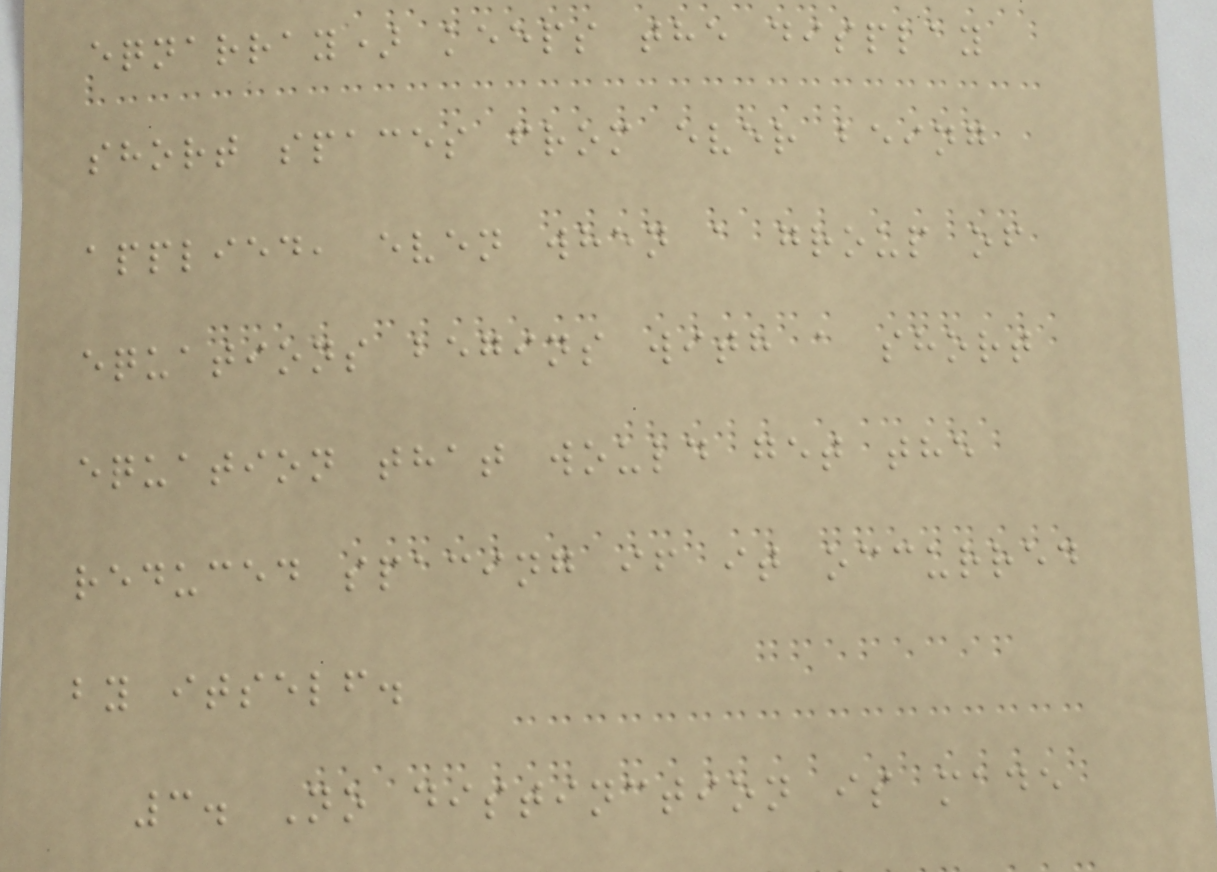eqnarray) keeps the display
short spaces from ever being
applied, even when a group of
equations begins with a short
equation that would get the
reduced spacing if it occurred
by itself.
3. No distinction is made
